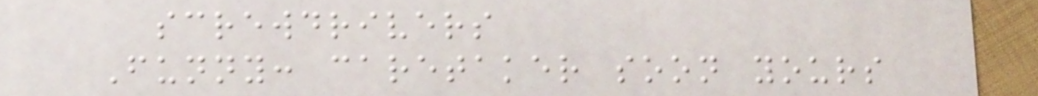screwdrivers
Funny: caretaker soon yours
